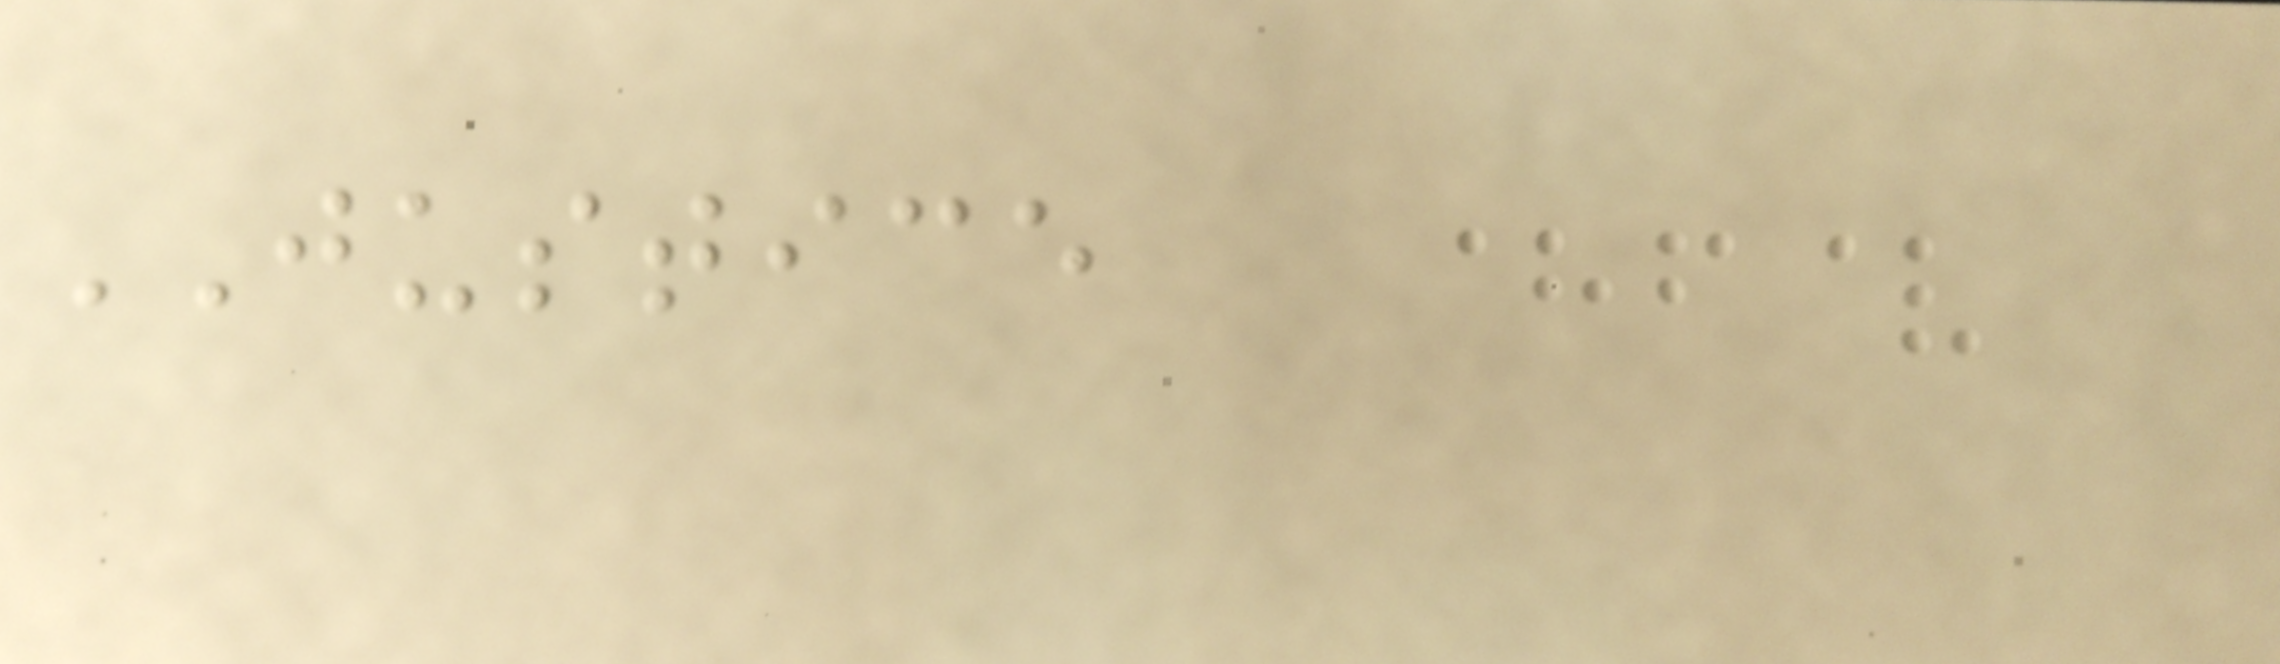JUSTICE
